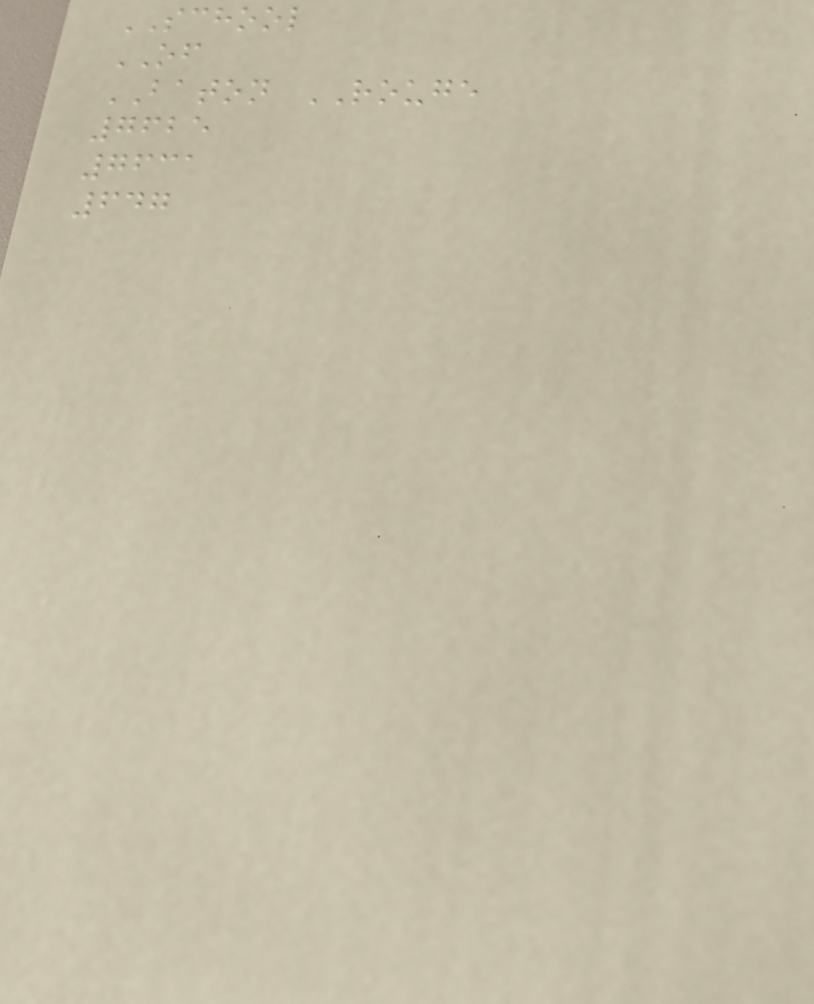SCHOOL
OF
BATON ROUGE
7625
7631
647
